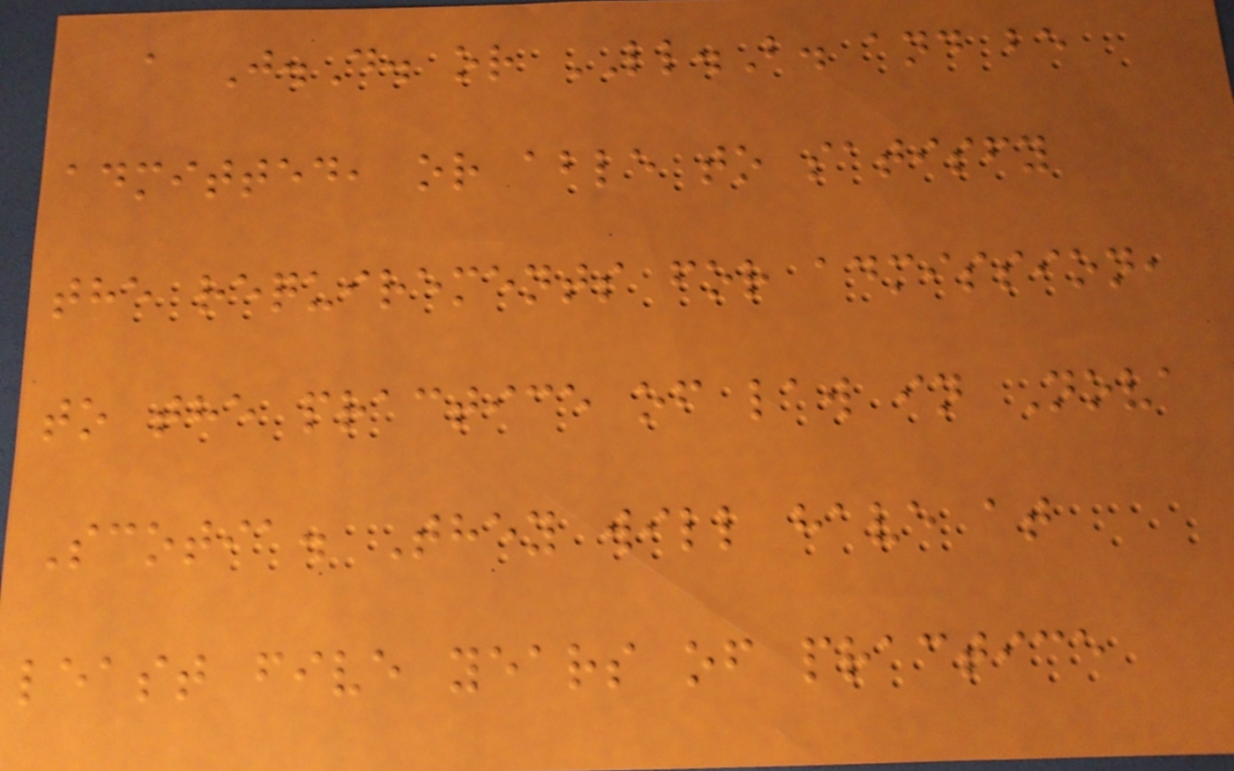a J.D. or LL.B. and be
admitted, or able to satisfy
the requirements for admission,
to the practice of law in Nova
Scotia. They will have at
least five years of practice
